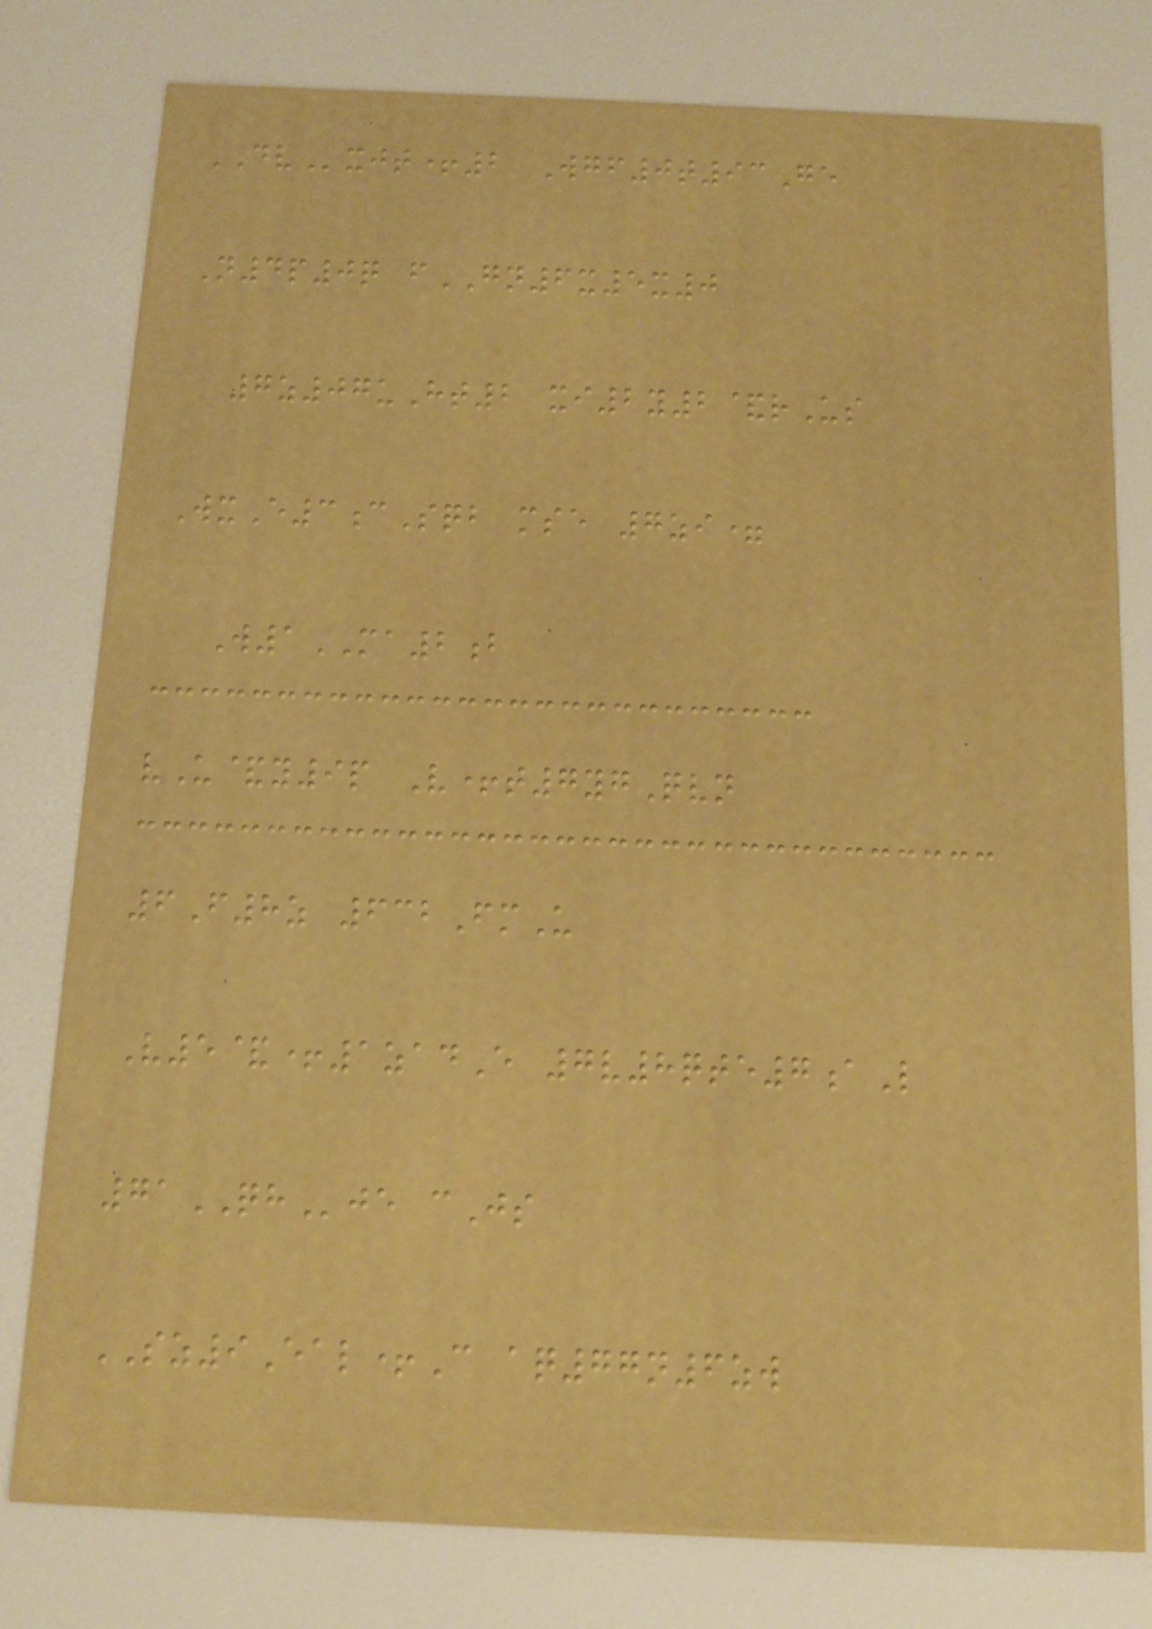DVxjt+2 Wgf0t93Ge
N4p0q fGN6x5x0
7z07uHt2 xi2y2&rUs
WxE3cSqb mse 7zi=
W1MA2b
vU&y9p V+t7ygQvn
6F8z 632FmU
V5&+1zadE 7v8qte7aL
71QHje cJs
SZ9Eal+C aq77n6zw
